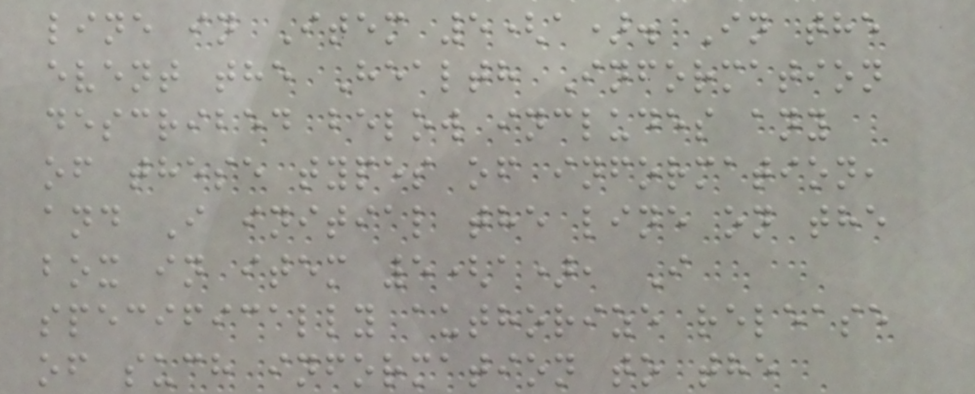line in Item 5(a). In the
event the Health Information
described below includes any
of these types of information,
and I initial the line on the
box in item 5(a), I
specifically authorize release
of such information to the
